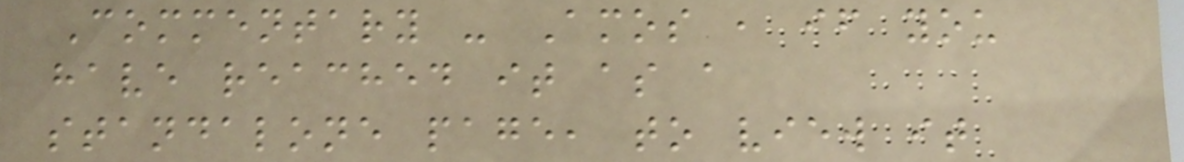Commentary - Amos , if you
have reached it as a
standalone page, to view it
